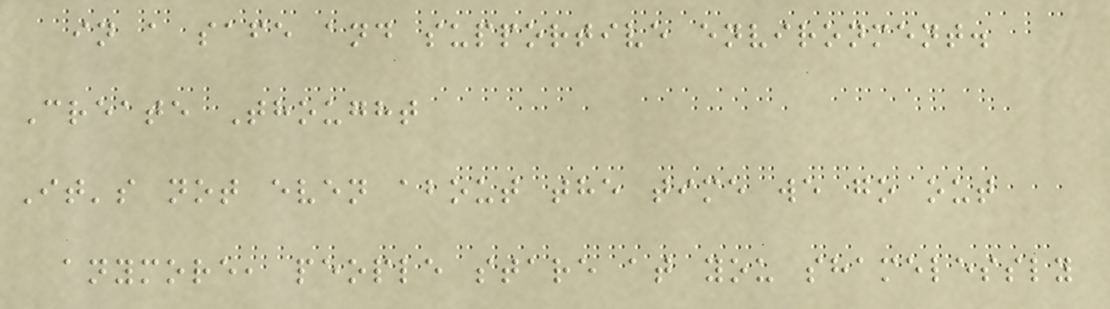in a safe and supportive environment.
Create Thought
It's not even about the time we go out
anymore, people stare at you shamelessly
